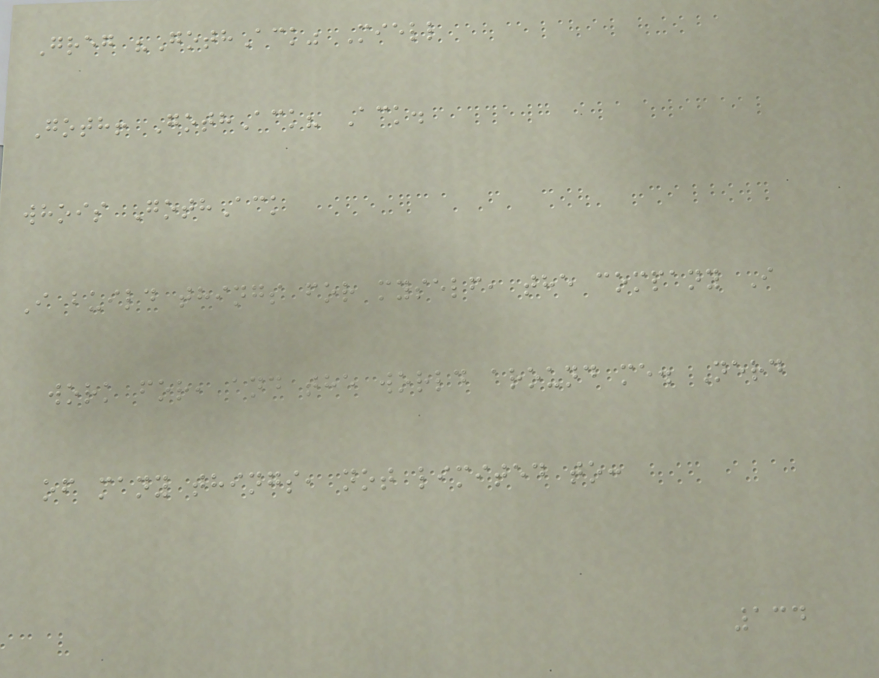Greg "GothAck" Miell
Goth! GothAck? Ack.
whois GothAck
I build things for myself, the company I
work for, and the world around me. Nerd
of many things, not limited to:
134
